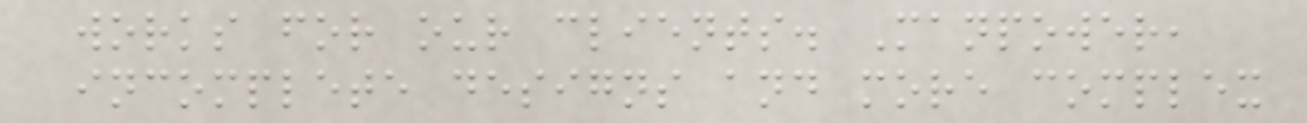works for our clients. Manpower,
incomplete designs and more complex
